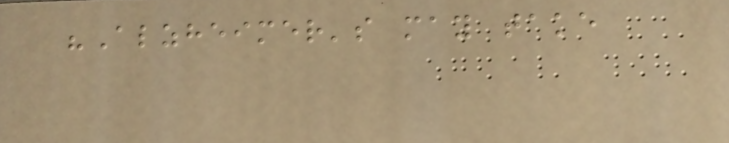"Alzheimer's may take
